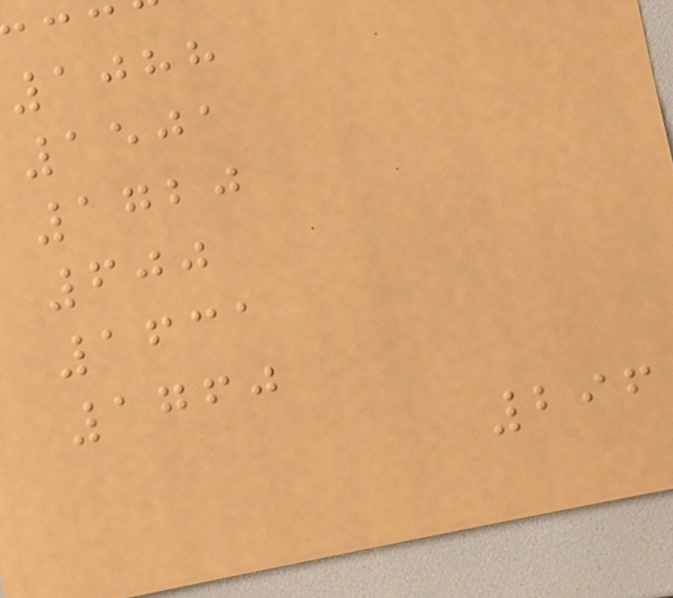1088
1501
1720
600
1631
1760
296
